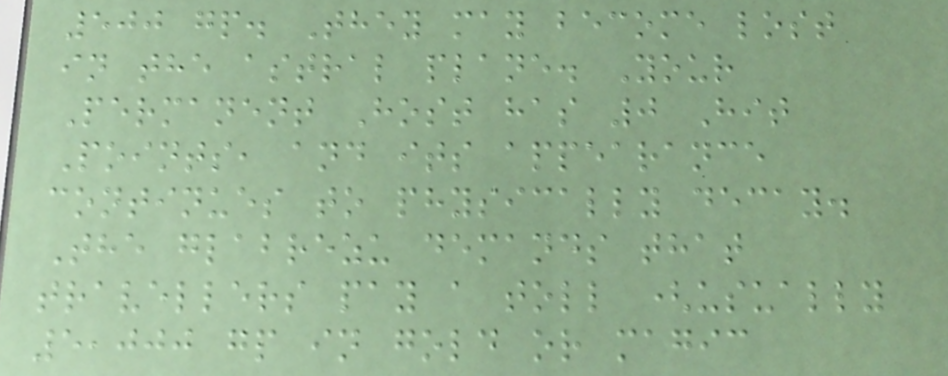500 gp. They may become lost
in the astral plane. Your
Permanent Host has 0 Hit
Points, and its appearance
continues to physically decay.
The glabrezu demands that
travellers pay a toll (usually
5,000 gp in gold or magic
